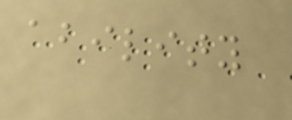ability
